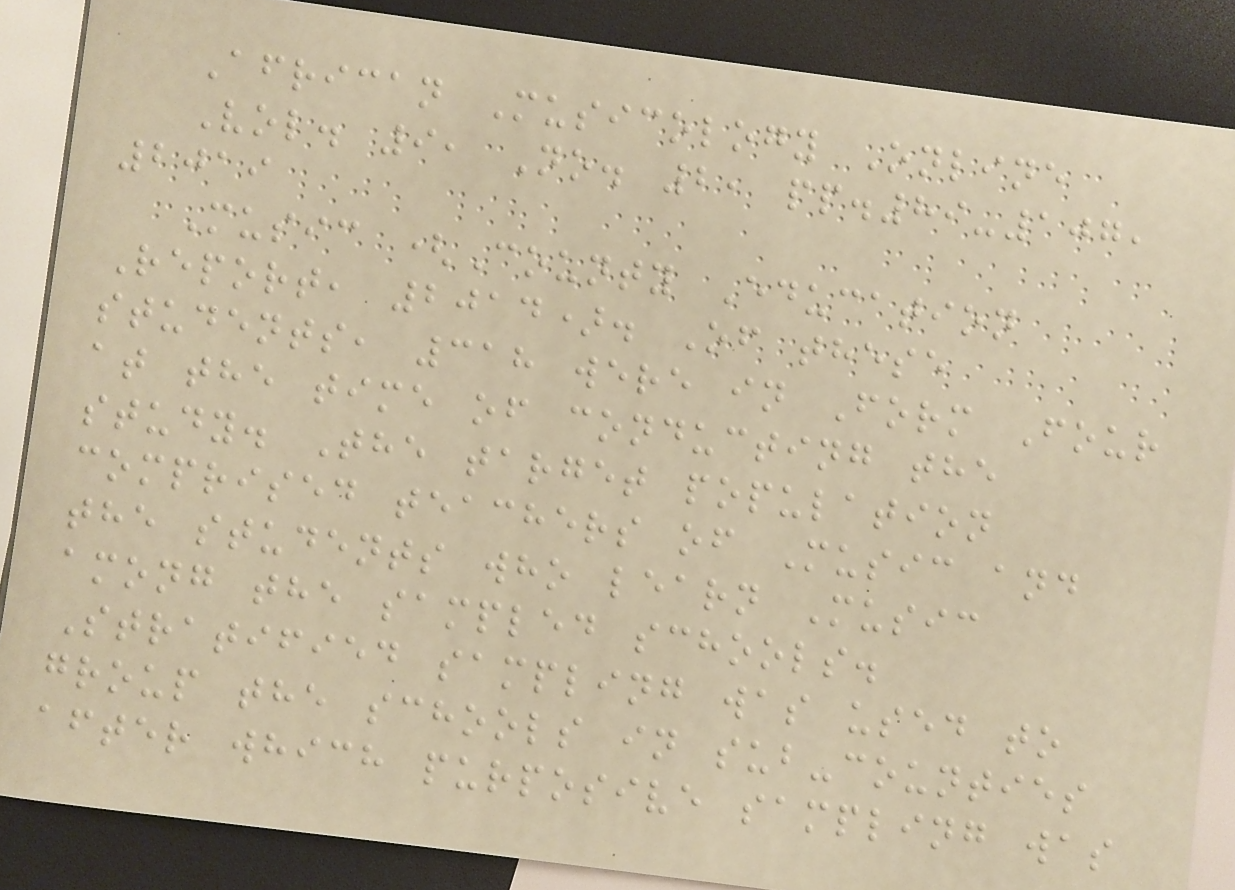African Musicology Online
Vol. 9, No. 2, pp.89-107,
2019
Music (County Education
Report, 2014). Of these
students, 318 were in Form Four
at the time of conducting the
study. The target population
comprised teachers of Music and
the students who learn Music
among the sampled schools.
Stratified sampling was used to
group the schools in sub-counties
after which purposive sampling was
